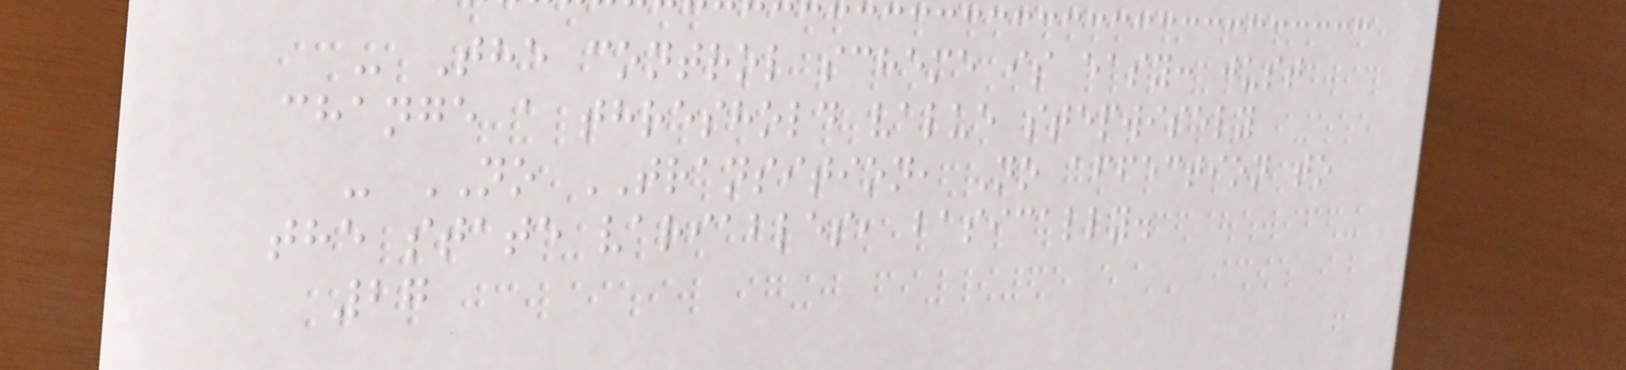- The control scheme is easy: just
change a threshold value stepwisely
- NO TRANSITION, No affection to
the state variables, basically.
27
